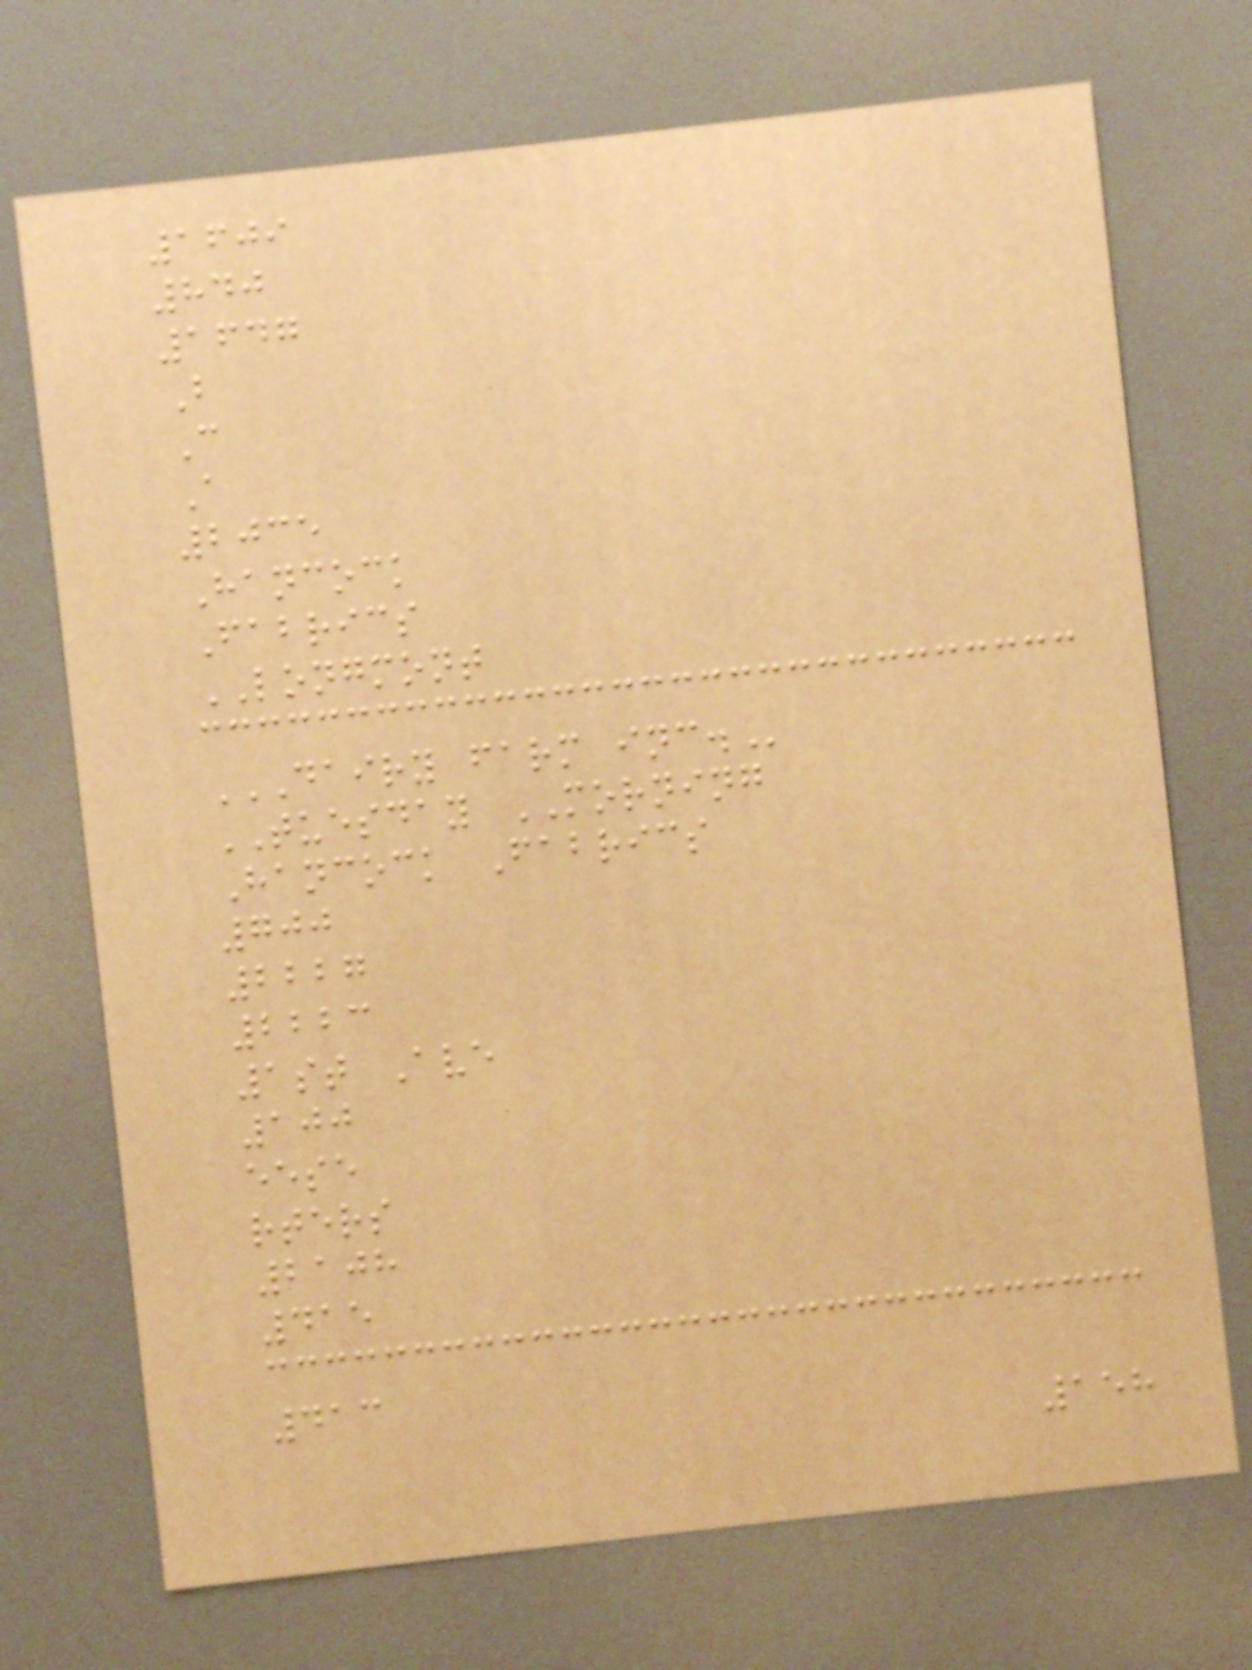1609
840
1647
B
C
A
2035
Hancock
Fabrics
LONGMONT
DAIRY FARM INC.
TUESDAY MORNING
Hancock Fabrics
700
2227
2223
1st Ave
100
eese
rters
2108
415
413
158
